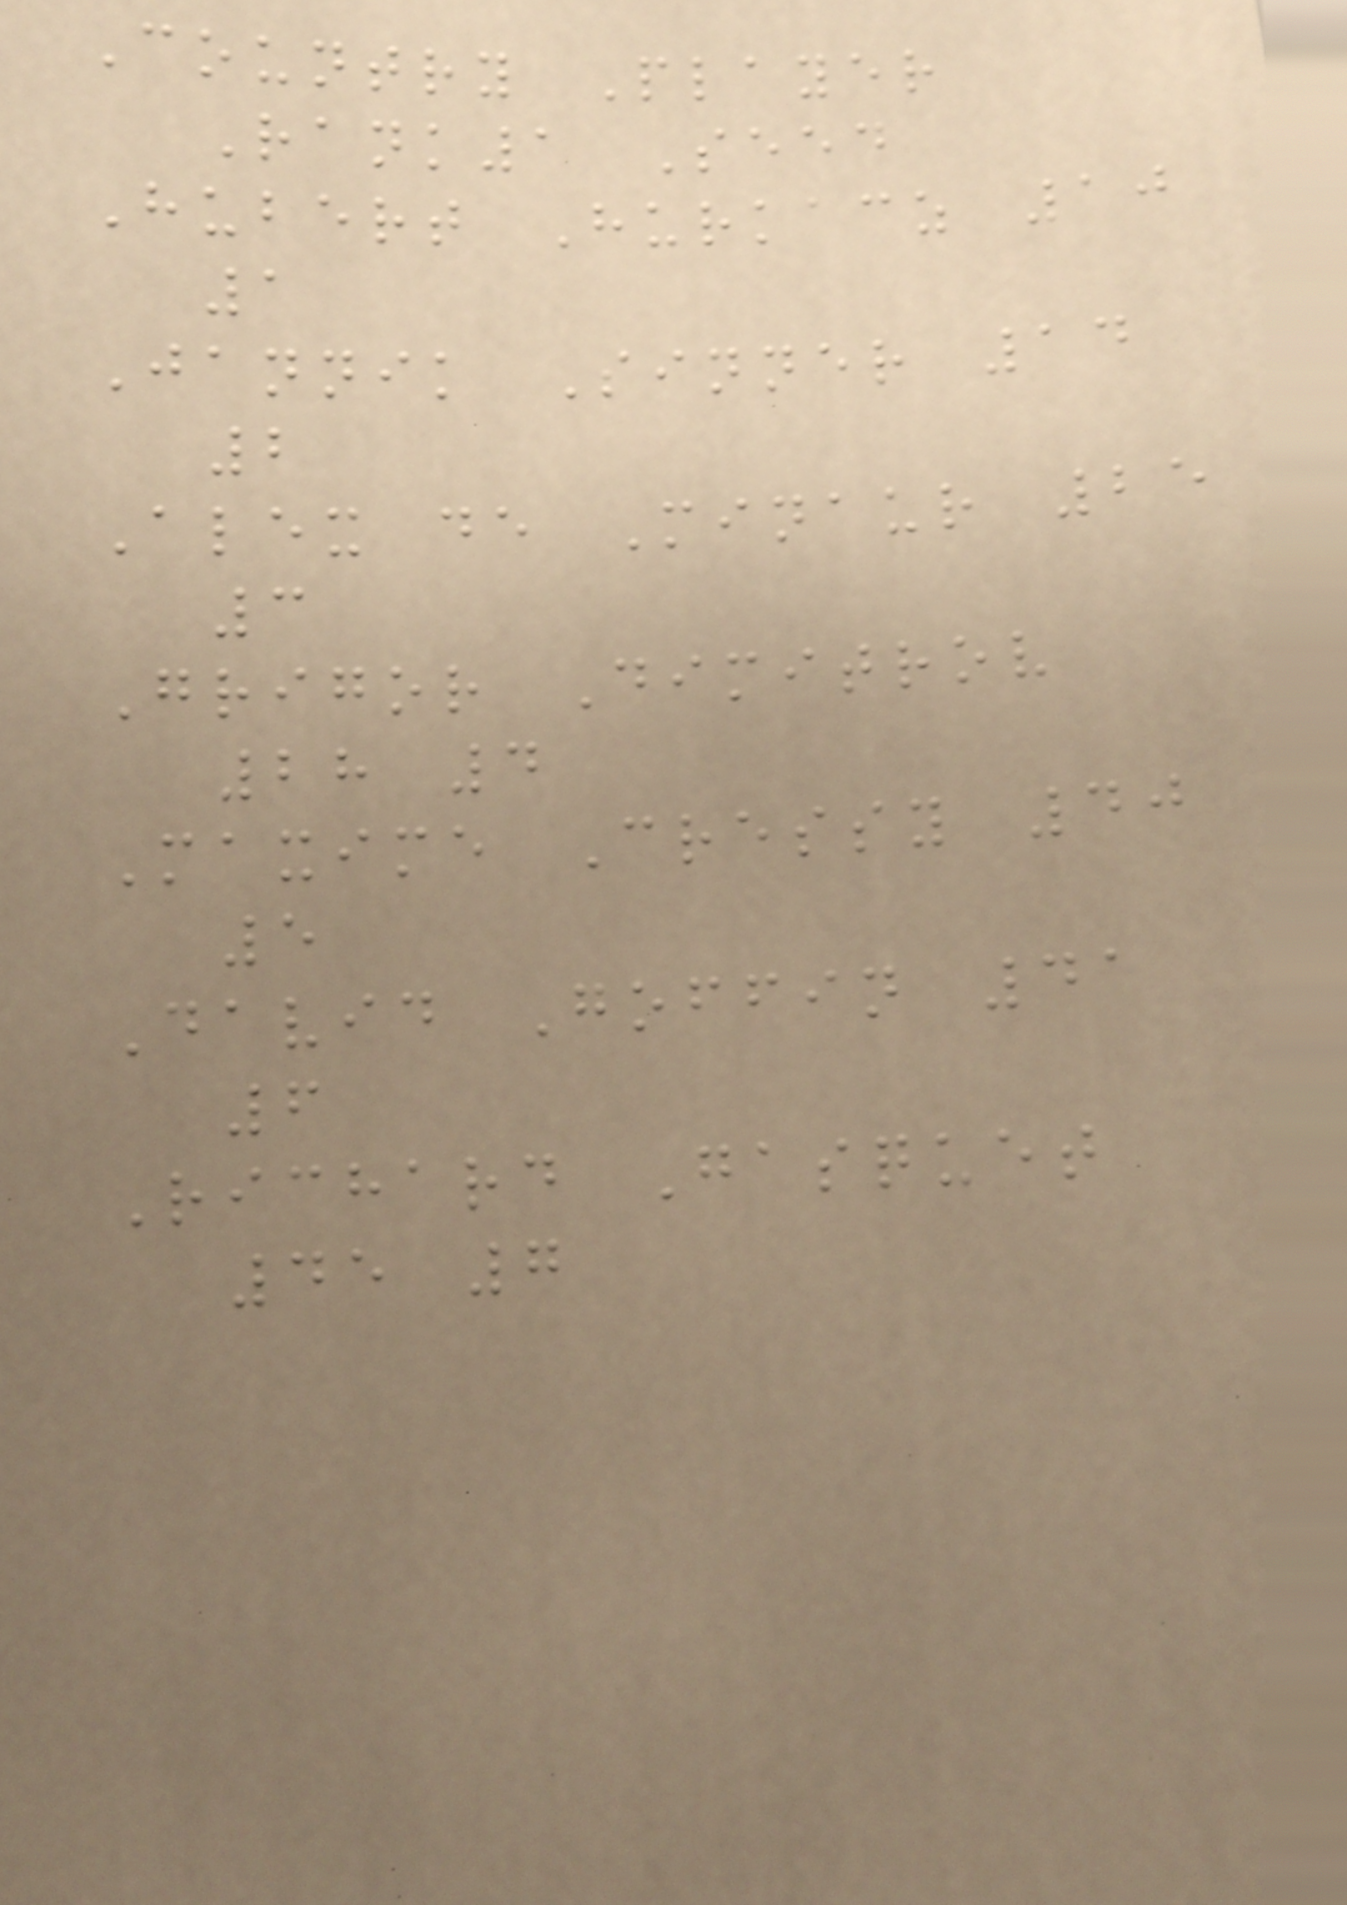Country Player
Rank1 Seed
Hubert Hurkacz 10
1
Jannik Sinner 14
2
Alex de Minaur 25
3
Grigor Dimitrov
28 4
Maxime Cressy 40
5
David Goffin 41
6
Richard Gasquet
45 7
